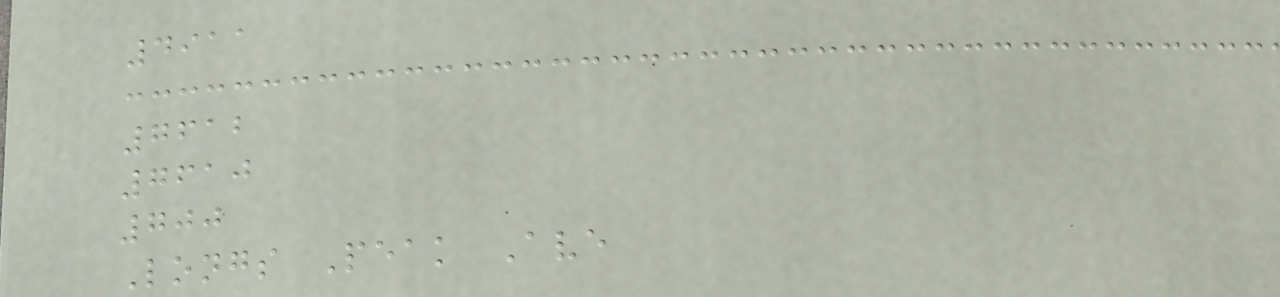4911
7612
7610
700
Longs Peak Ave
